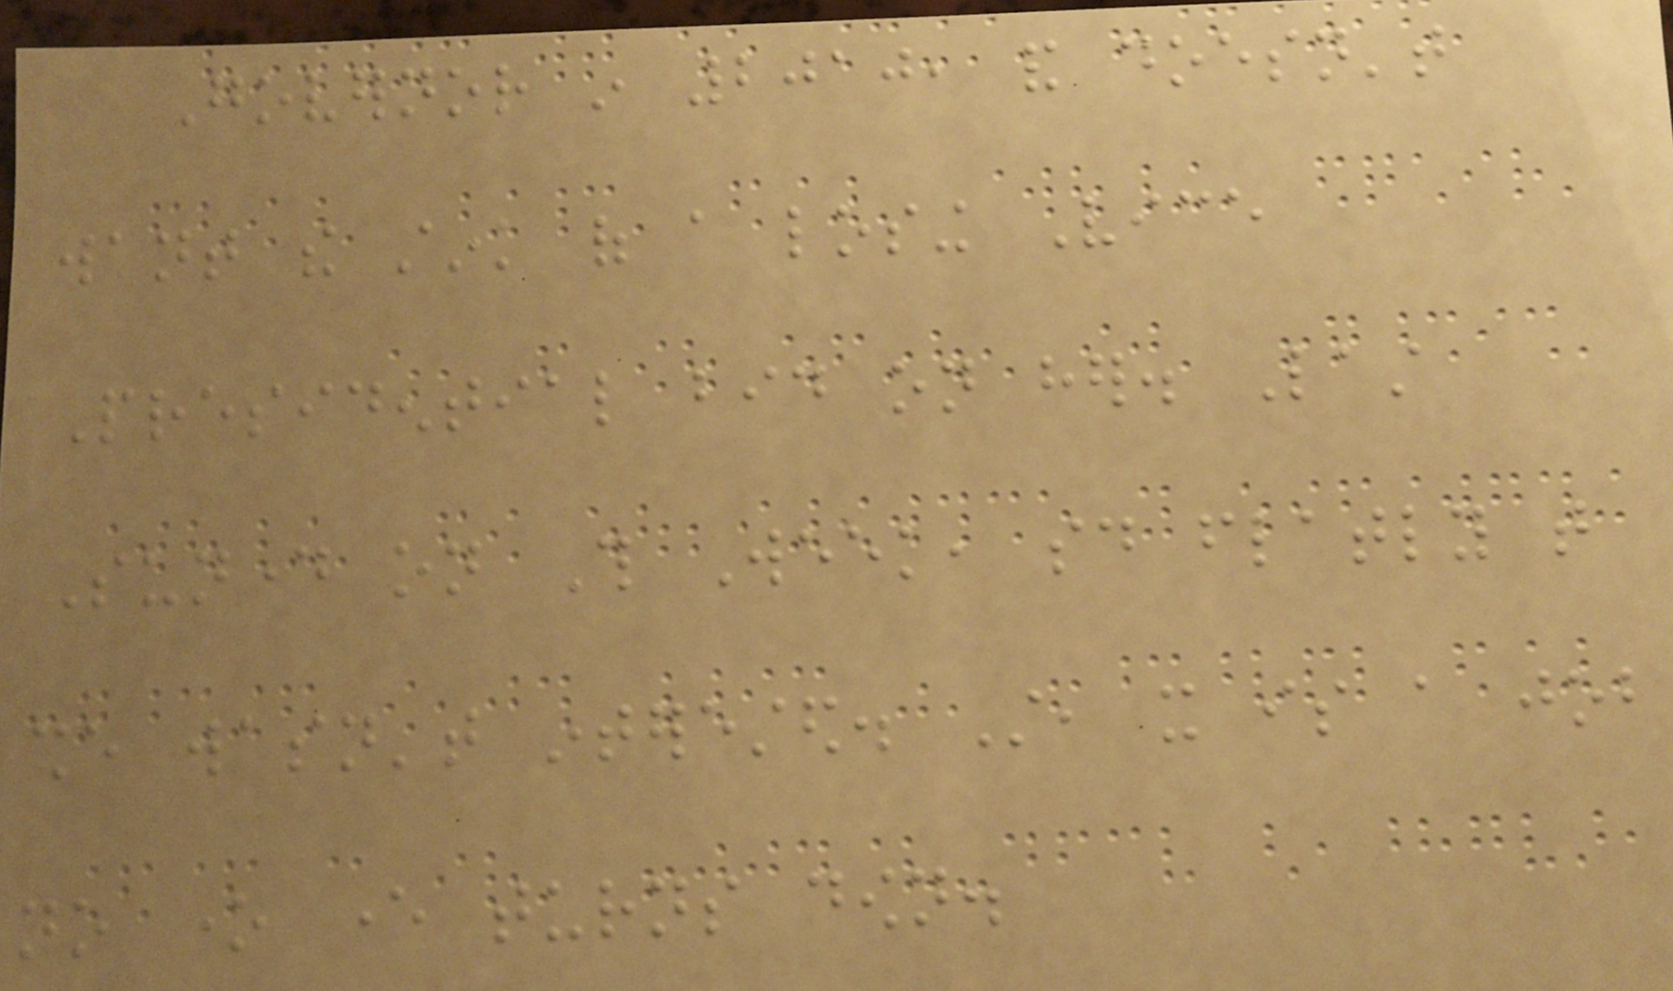Governor in 2010, and doesn't
want the stink of a losing Vice
Presidential bid on her. Last
Sunday on This Week, said flatly that
she wasn't interested. Still, it is a job
no one ever turns down.
